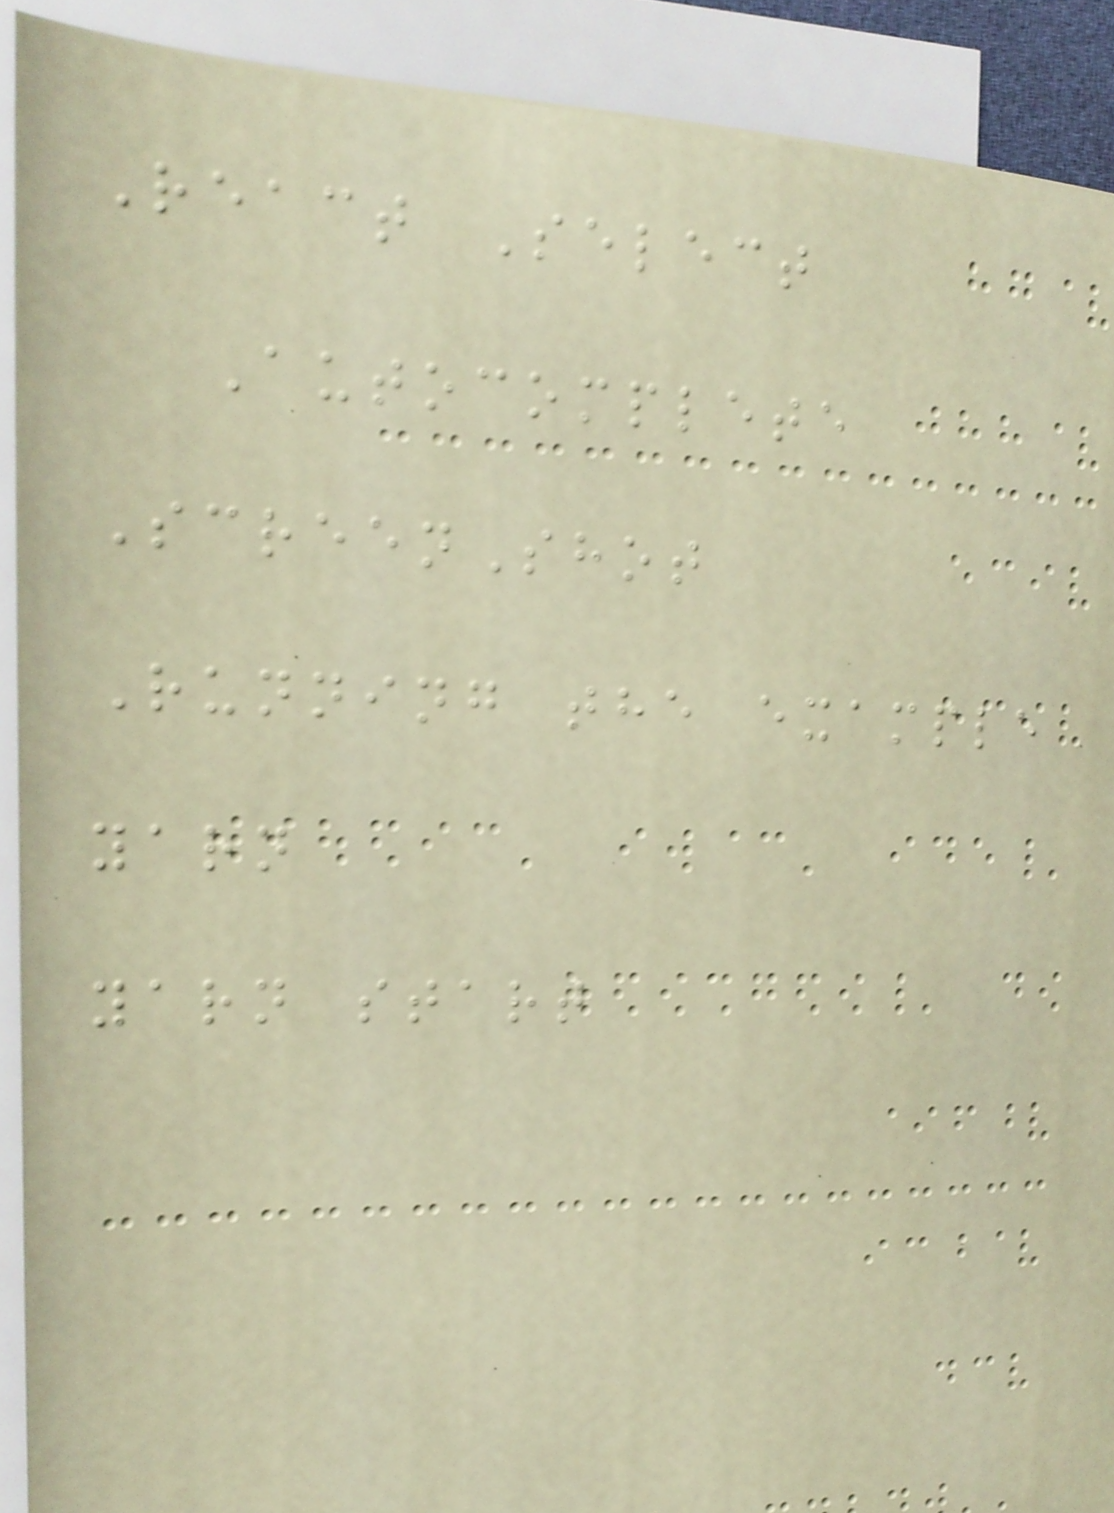React Select
Autocomplete
ScreenShot
Running the example
yarn
yarn start
